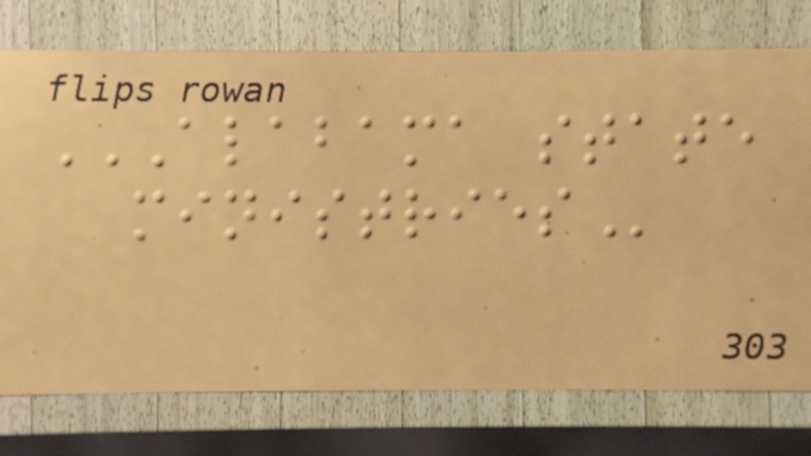ALABAMA STATE
MINISTRIES
